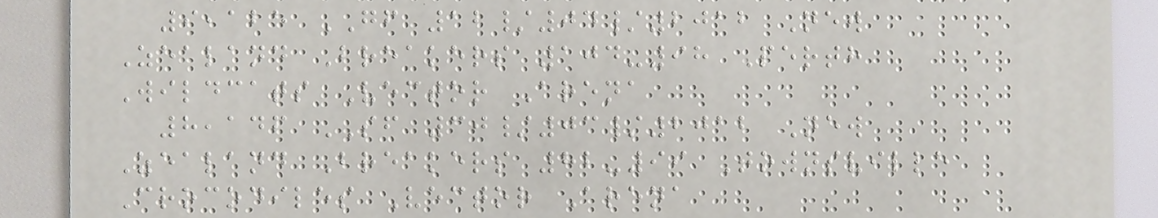9,125 GF 12/04/2012 New
Zealand Breakers 104-98 Perth
Wildcats Vector Arena
8,146 SF 30/03/2012 New
Zealand Breakers 82-99 Townsville
Crocodiles Vector Arena
